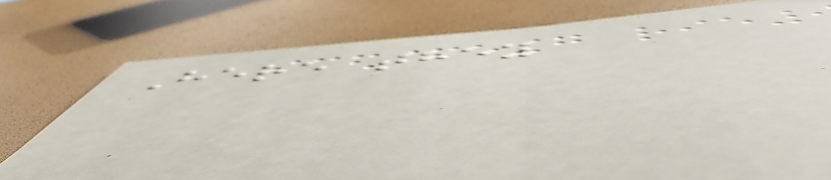Here they
